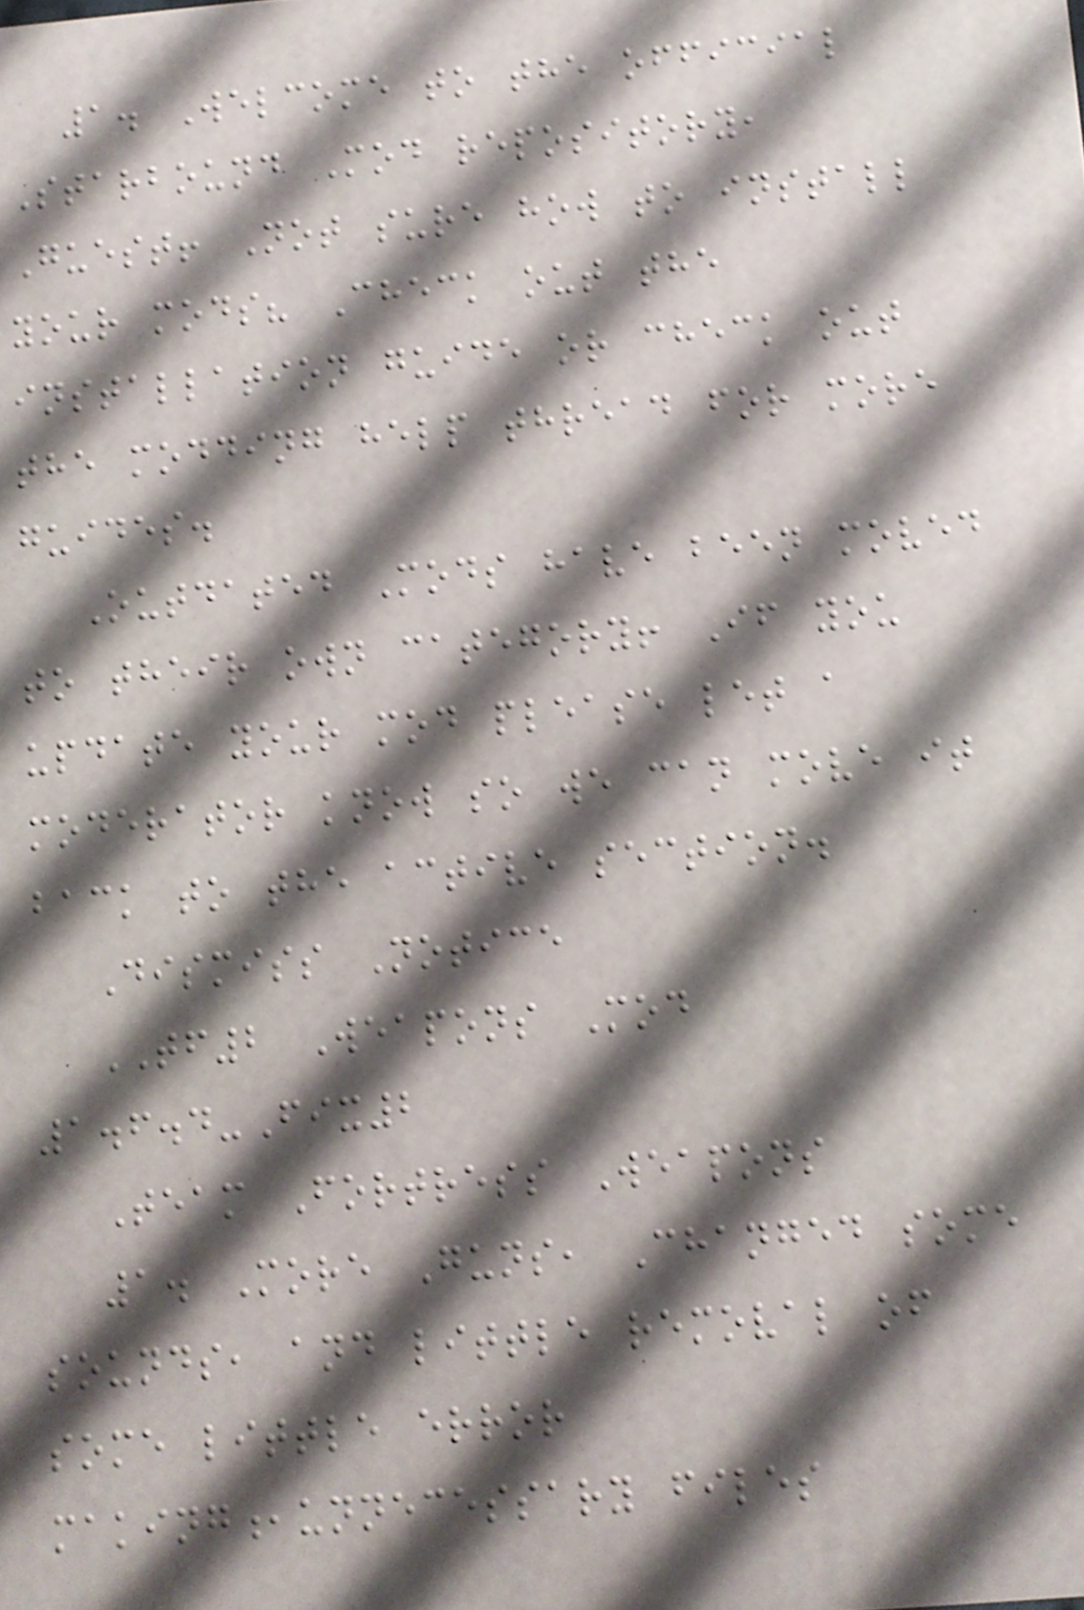1. Welcome to the official
Starbound Mod repository,
Guest! Not sure how to install
your mods? Check out the
installation guide or check out
the modding help thread for more
guides.
Outdated Mods have been moved
to their own category! If you
update your mod please let a
moderator know so we can move it
back to the active section.
Dismiss Notice
TF2 Weapons Mod
1.6.4-Fix2
Team Fortress Weapons
1. More Guns, Changed some
sounds, and little removal of
some little error
making,unnecessary files
